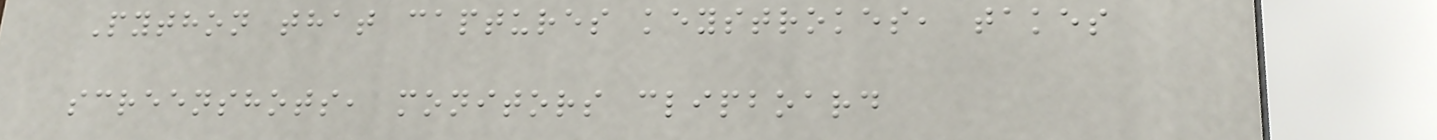Python that captures keystrokes, takes
screenshots, monitors clipboard
